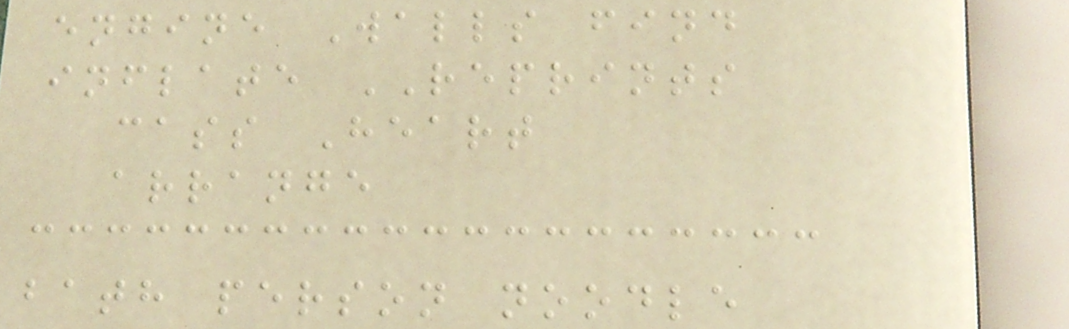engine Walls find
inflate REPRINTS
cass Heart
arrange
bath person noodle
